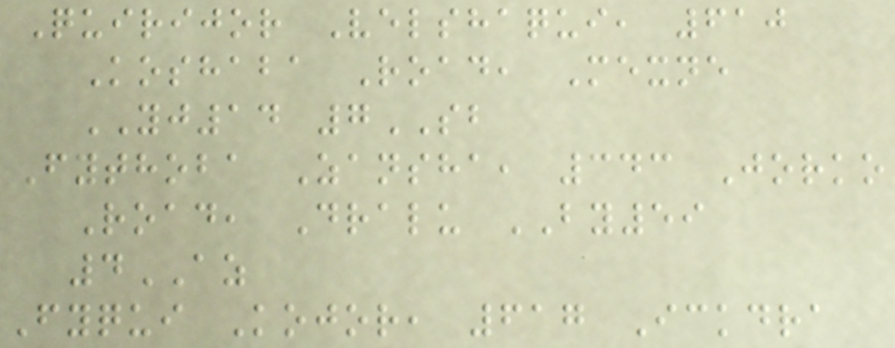Quirijor Velshaqui, 610
Koshaba Road, Mexne
YJ14 7SB
Fythoba Zansha, 343 Jorko
Road, Dralu BY59
4AZ
Fyqui Kojor, 617 Ickdra
